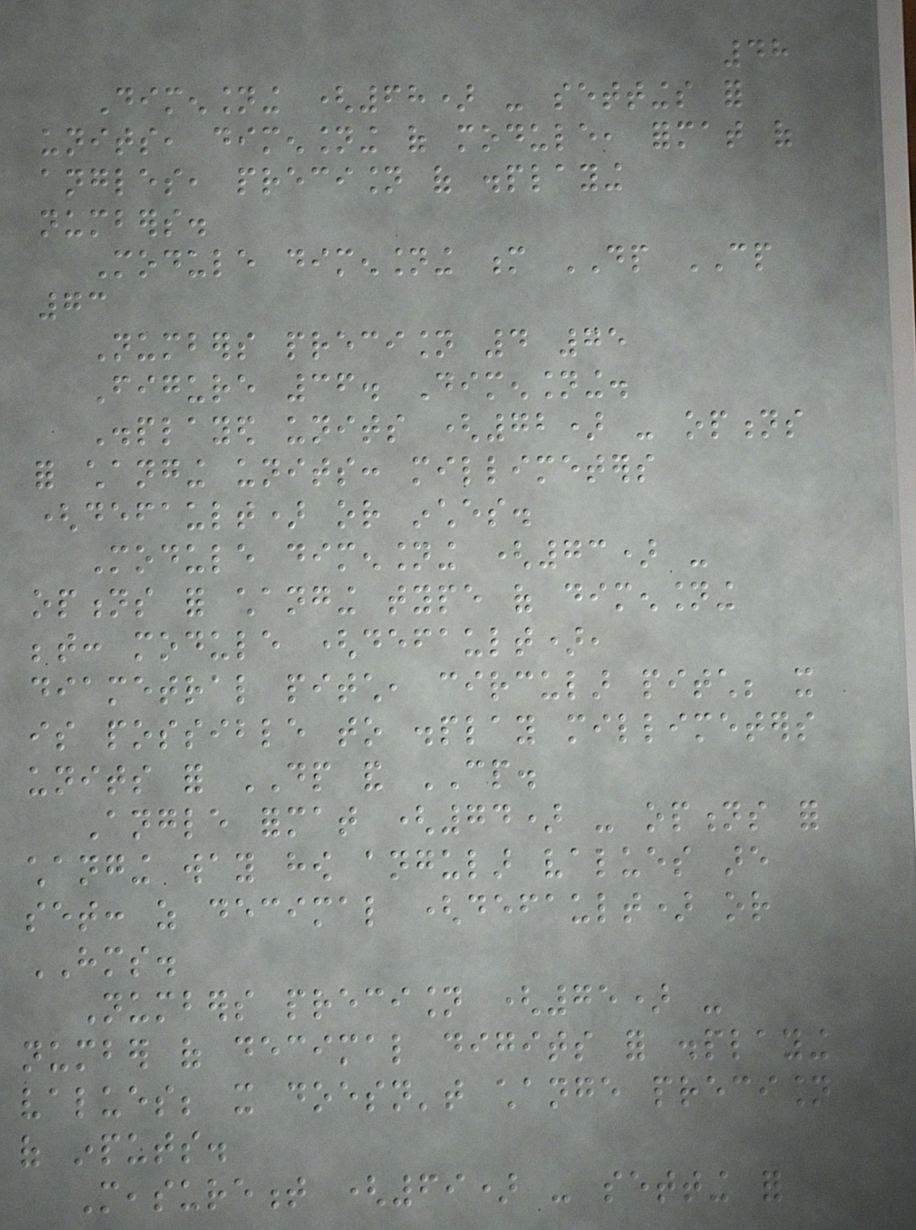48
Dimensioning (68) - settings for
units, dimensioning of module, format of
angles, precision of displaying
numbers.
Module dimensioning m DP CP
73
Numbers precision 4 75
Figure 36. Dimensioning.
Displayed units (72) - options
for changing units: millimeters
(default) or inches.
Module dimensioning (73) -
options for changing type of dimensioning
between: module (default),
diametral pitch, circular pitch; it
is possible to display millimeters
units for DP and CP.
Angle format (74) - options for
changing way how angular values are
set: as decimal (default) or
HMS.
Numbers precision (75) -
number of decimal digits for displaying
values; it doesn't change precision
of inputs.
Measurement (69) - setting for
